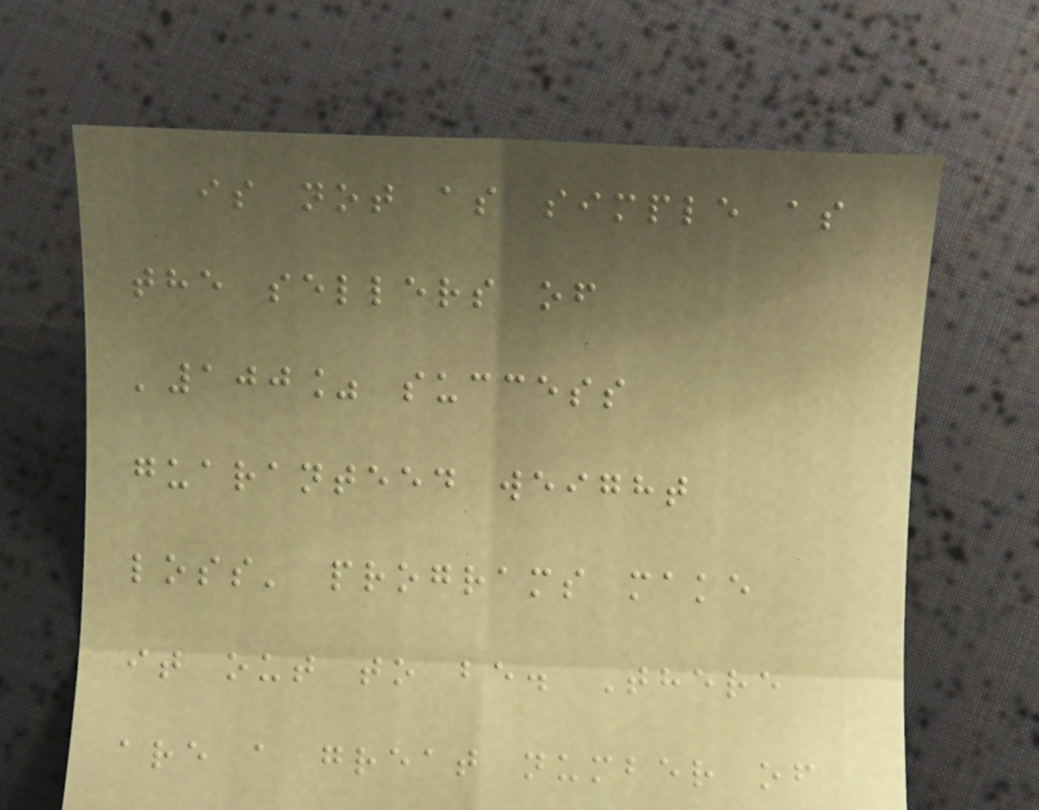is not as simple as
the sellers of
'100% success
guaranteed weight
loss' programs make
it out to be. There
are a great number of
